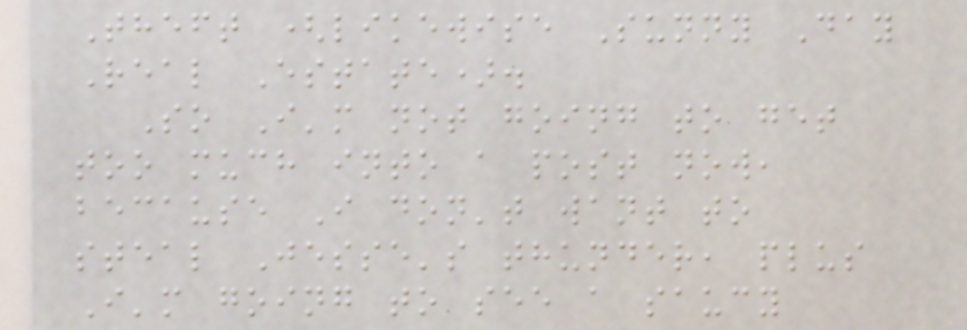Theft (likewise Sunny Day
Real Estate).
So I'm not going to get
too much into a post now,
because I don't want to
steal Jesse's thunder, plus
I'm going to see a saucy
